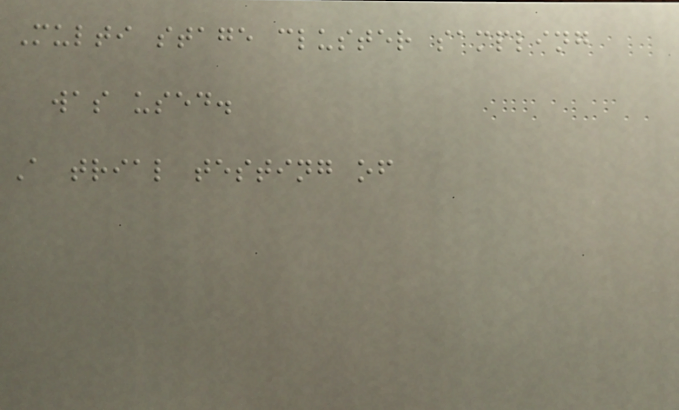Multi stage cluster sampling
was used.
A trial testing of
